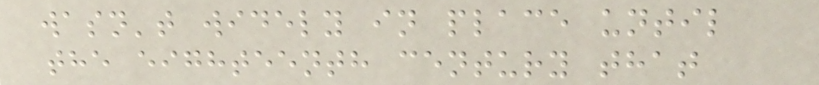wasn't widely in place until
the eighteenth century that
